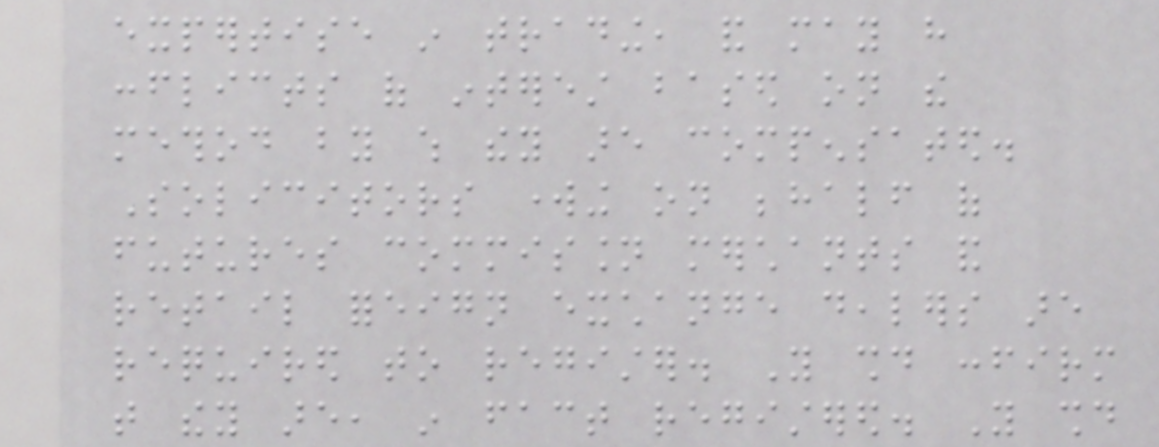expertise in trading, and may have
conflicts of interest based on the
method by which they are compensated.
Solicitors working on behalf of
futures commission merchants and
retail foreign exchange dealers are
required to register. You should confirm
that they are, in fact registered. You should
